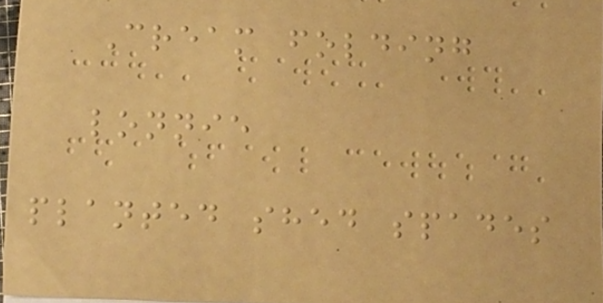Cream folding
lonnie
planted shed spades
